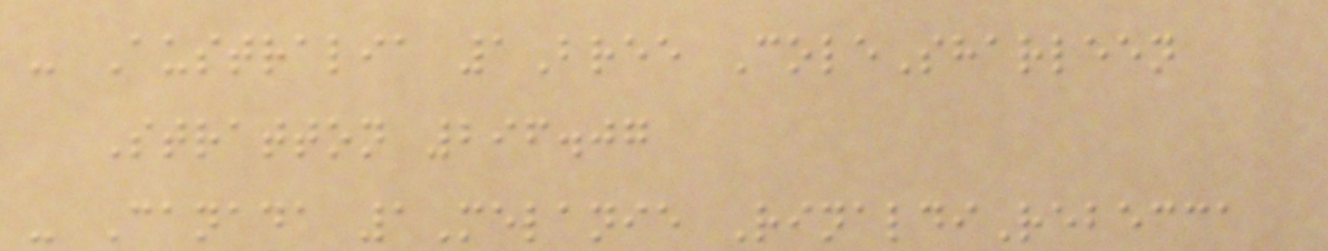- Australia 1Bree ColeSharleen
Stratton 296.07
- Canada 1Melanie RinaldiRebecca
